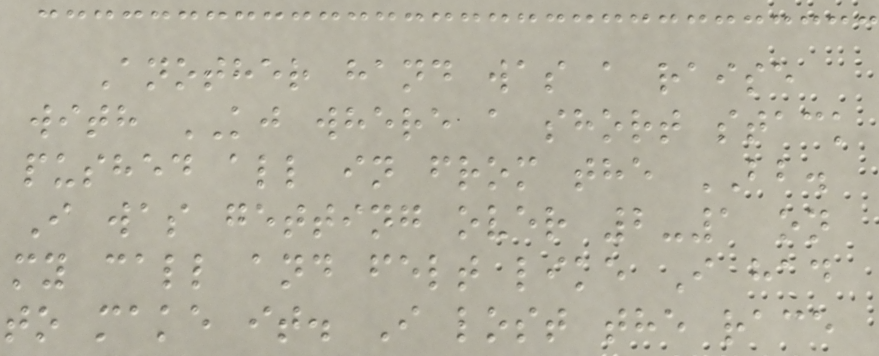Another hand was a raise
with KJ where a short stack
pushed all in from the BB.
I was getting over 2-1 on
my call and felt like I had
to make it. I lost the race
